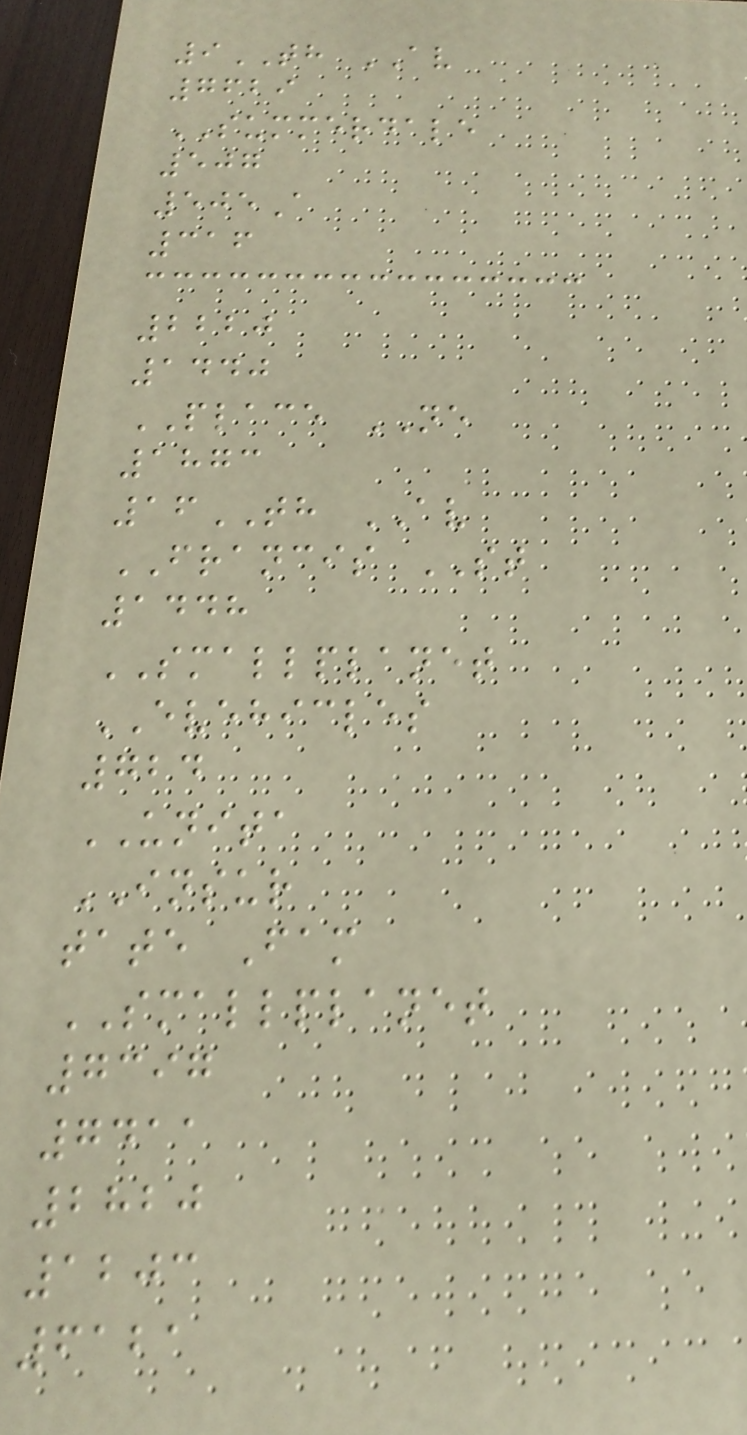9TH AV
7629
SUMMERDALE
507
505A
316
2220
1440
PLACE NE
1873
16TH AV
FRANCIS ST
1448
SMALLPLANET
EVEHICLES
724
UNITA
INSUR
tate Fam
SMALLPLANET
7397
7411
2820
1203
6121
